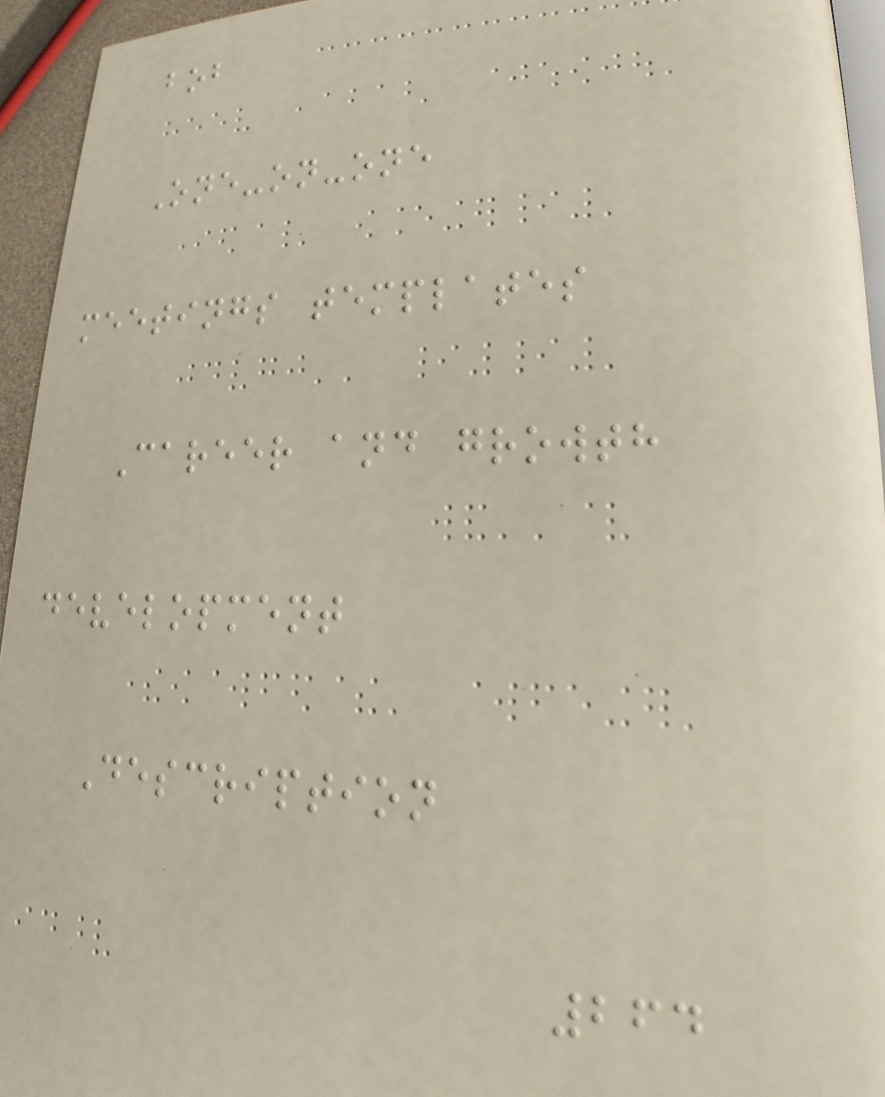bob
One-on-one
meetings templates
Career and growth
development
Description
264
